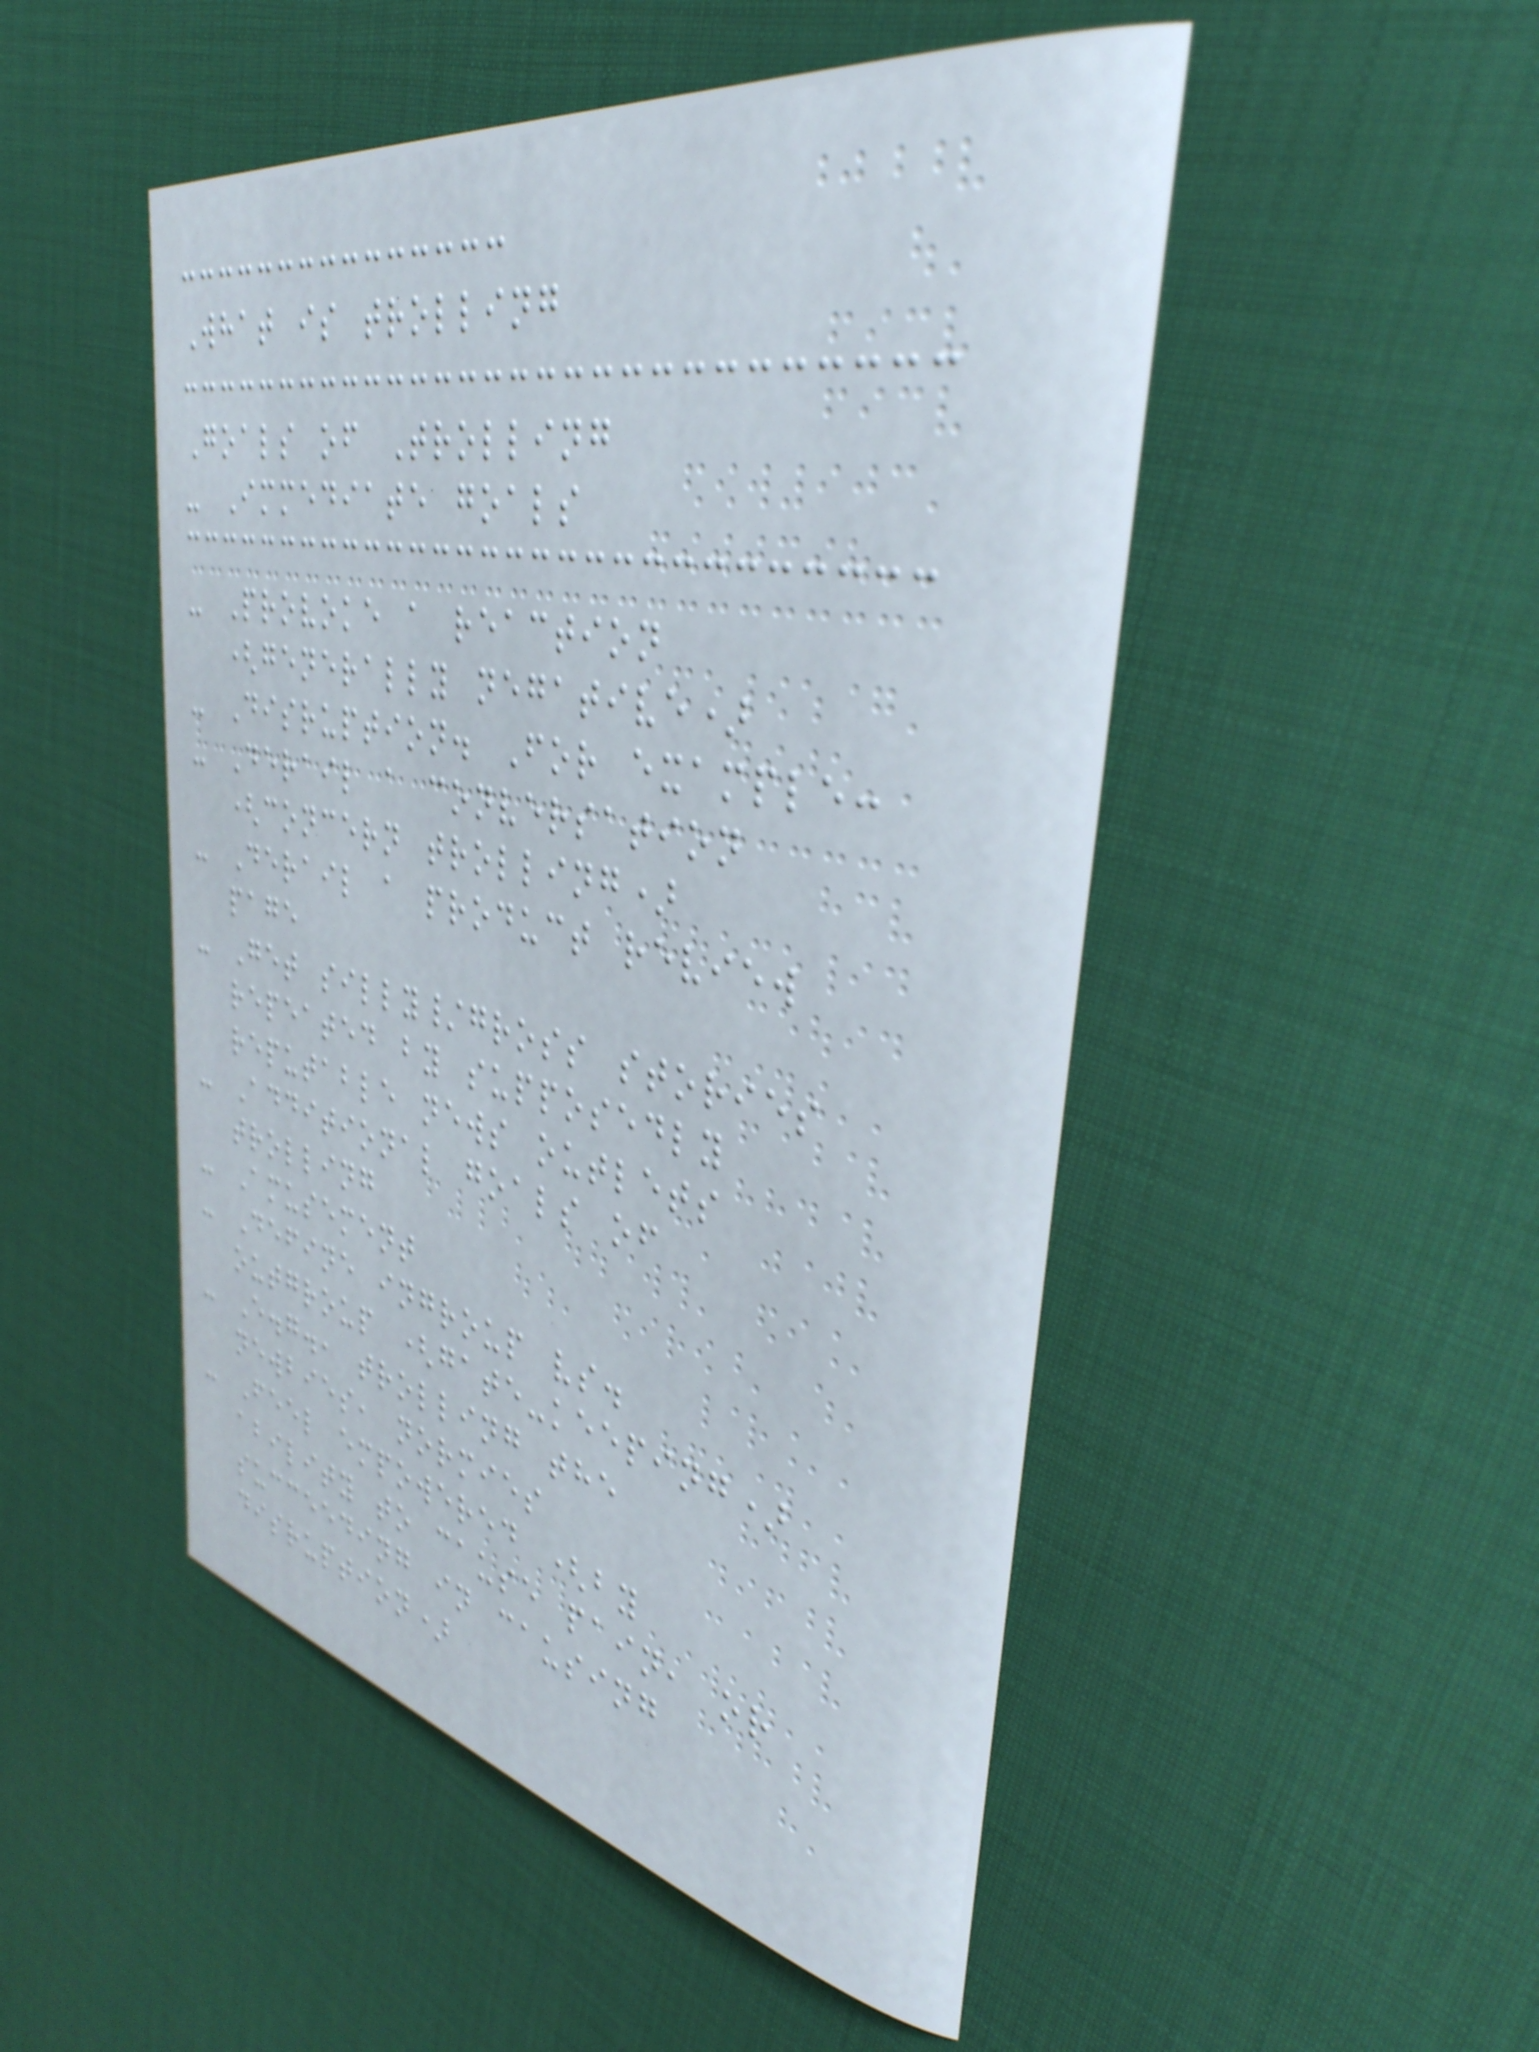What is trolling
Goals of Trolling
- Immediate goals
- Provoke a reaction
(generally negative)
- Disruption. For example:
- Derail a conversation
(concern trolling)
- Derail a product review
page
- Get silly/gross stories
repeated by supposedly
reputable news outlets
- Additional goals of
trolling
- Amusement
- Define ingroup vs.
outgroup (gate-keeping)
- E.g., trolling the
newbies, normies
- Feel empowered (by
ability to cause pain, or
succeeding in causing
disruption)
